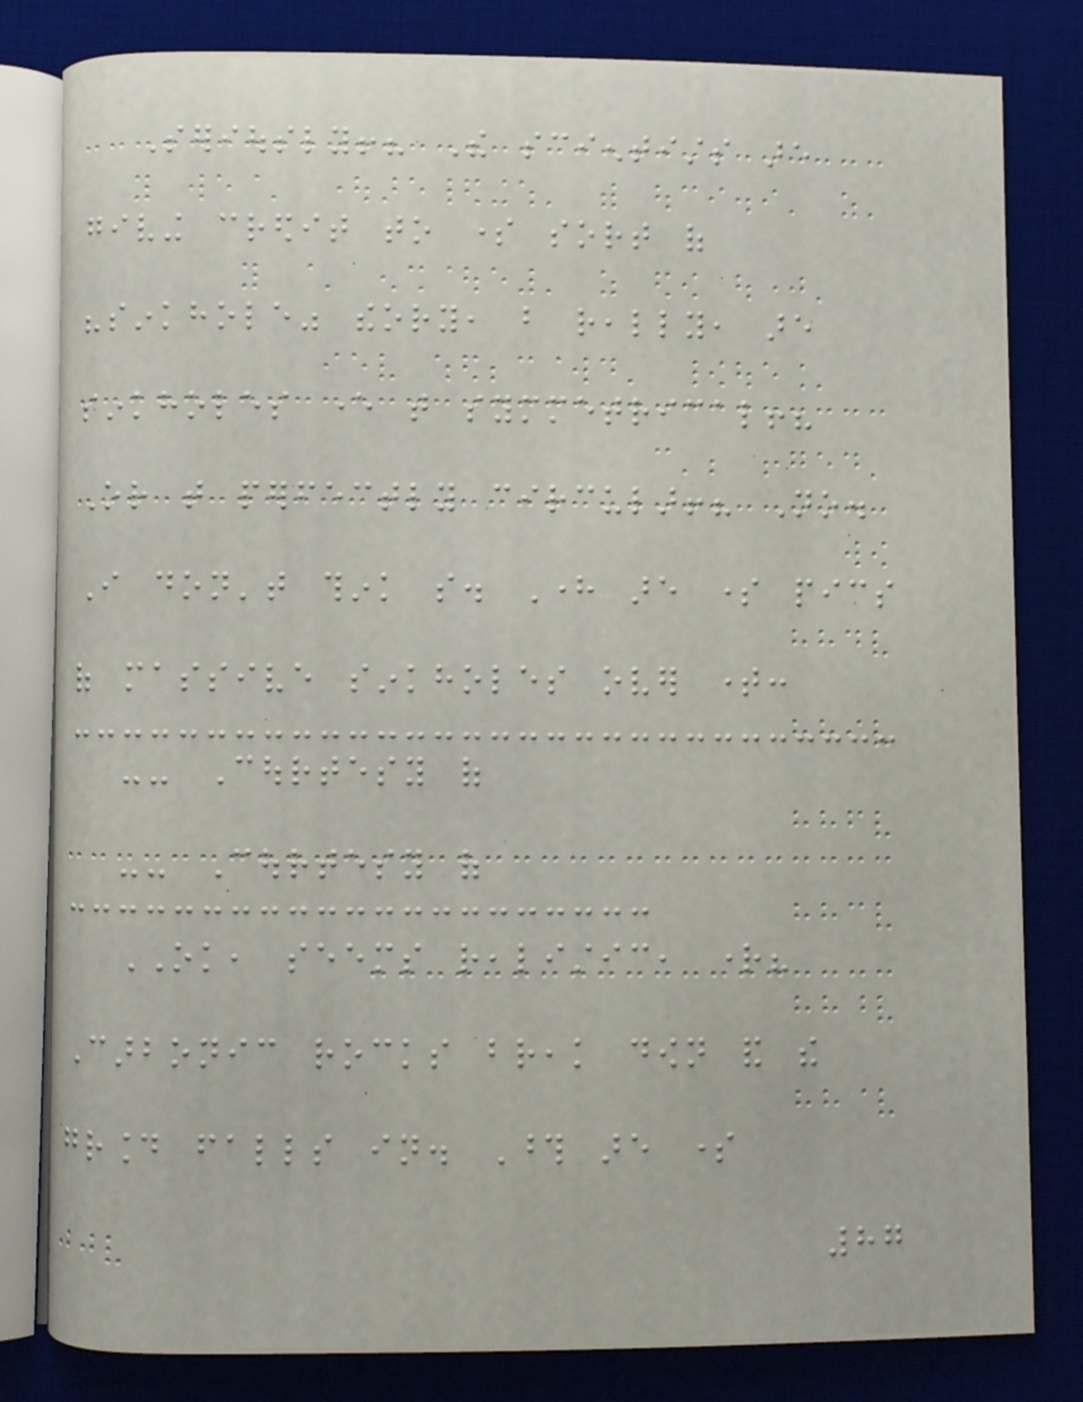Seriously!? The scientists are
giving credit to some sort of
"sinkhole" theory, but really, are
sinkholes ever that symmetrical!?
Or that perfectly circular!? No.
I don't think so. Here are some pics
of massive sinkholes over time:
-- Courtesy of
-- Courtesy of
OK, seems realistic, right?
Carbonic rocks break down and the
ground falls in. Those are some
87
